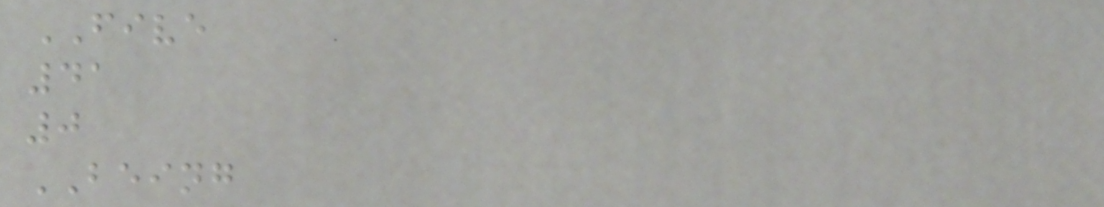FIVE
41
0
BEING
